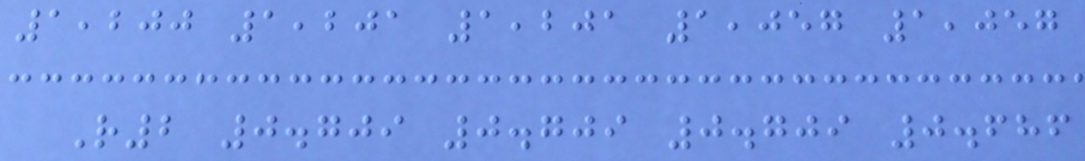1,200 1,201 1,201 1,057 1,057
R2 0.709 0.709 0.709 0.686
